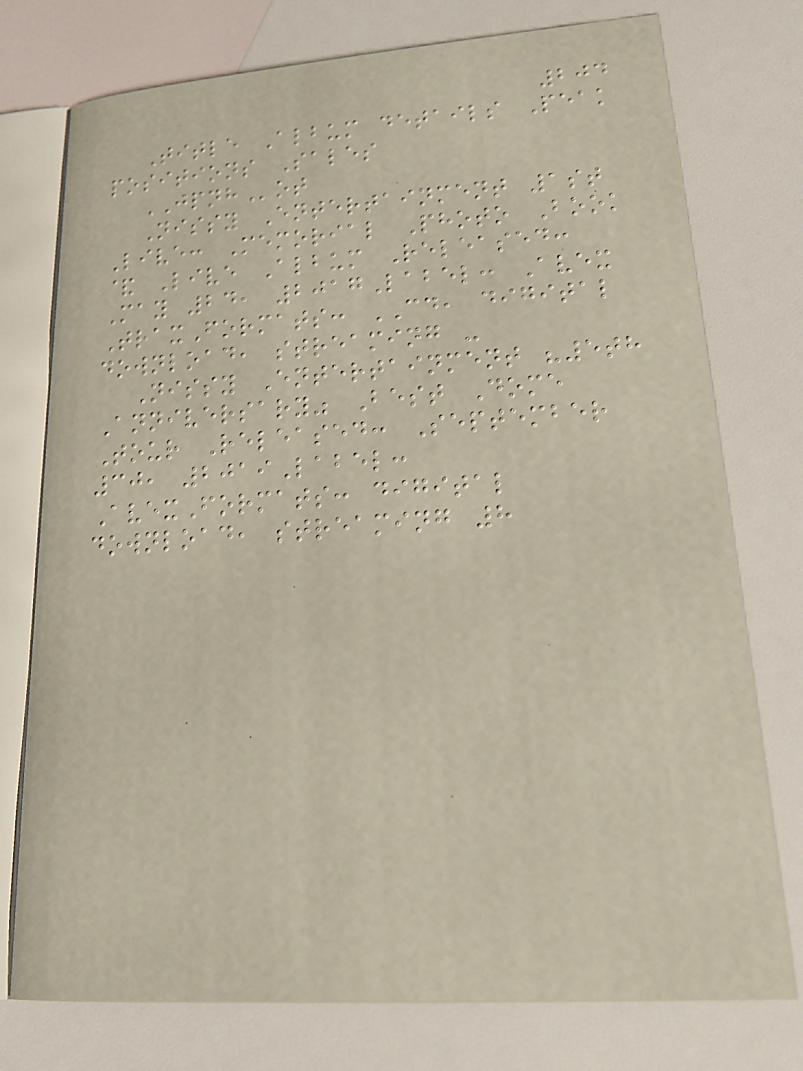204
Title Album details Peak
positions Sales
JPNHot
Nissy Entertainment 1st
Live: Memorial Photo Book
& Live Album Released:
May 24, 2017Label: Avex
TraxFormats: CD, digital
download, streaming -
Nissy Entertainment "5th
Anniversary" Best Dome
Tour Released: September
30, 2019Label:
AvexFormats: digital
download, streaming 8
